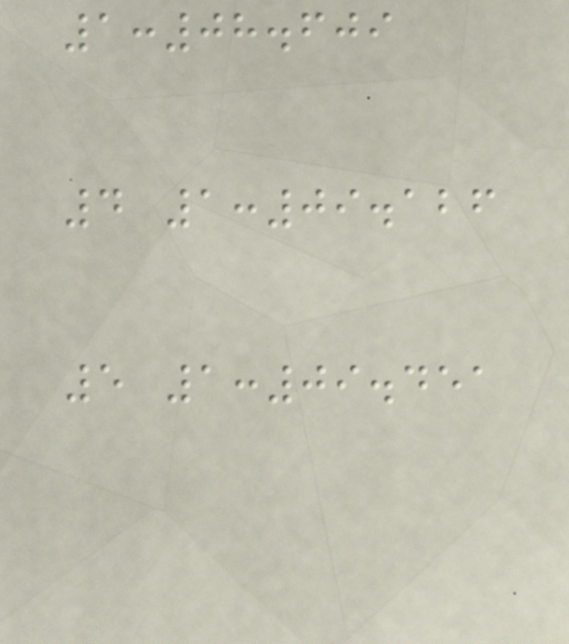1:08.609
4 1:09.126
5 1:09.451
